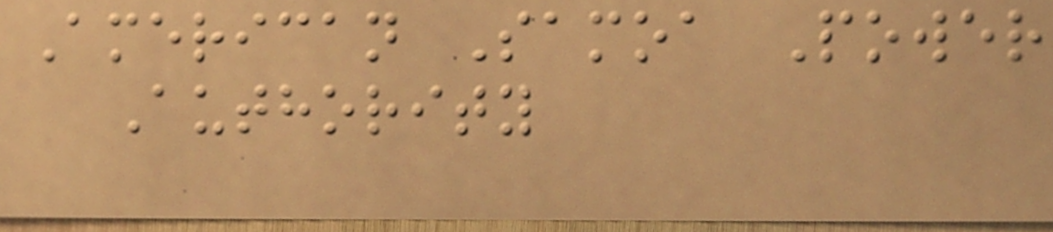American Samoa Power
Authority
